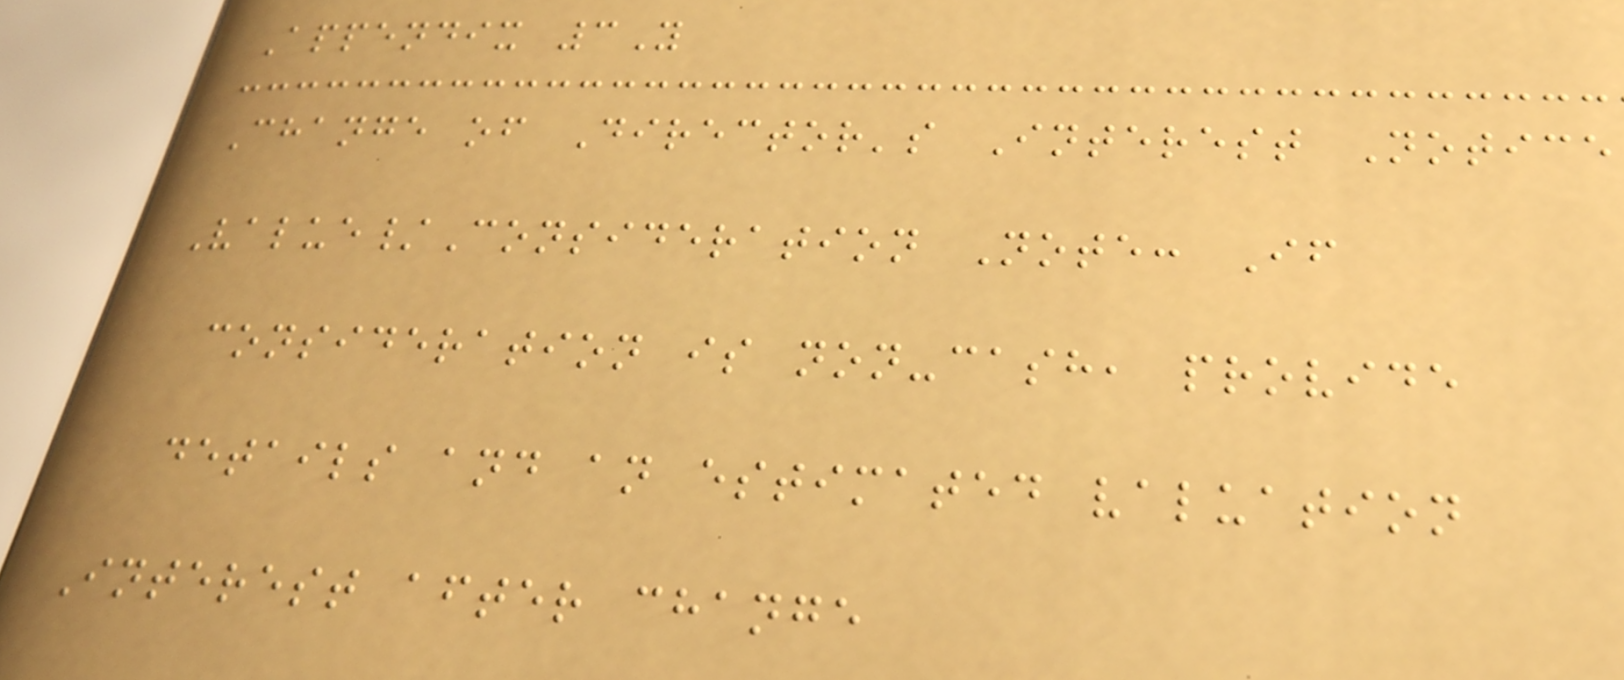Appendix 3Y
Change of Director's Interest Notice
Value/Consideration Note: If
consideration is non-cash, provide
details and an estimated valuation
Interest after change
